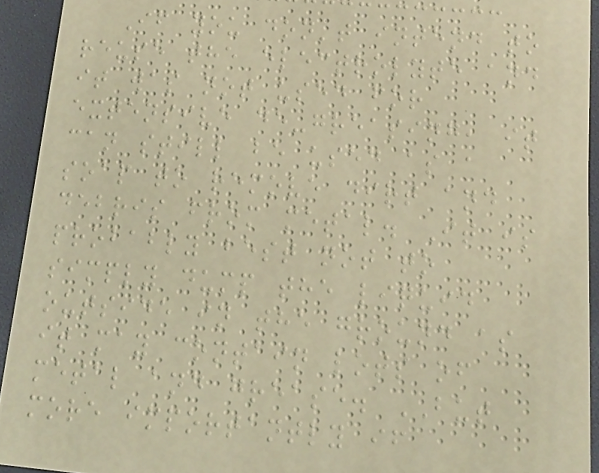If you don't intend to
reuse the electrolyte and
it was not used for
extensive de-greasing, it
can still be used as a
soap to remove dirt and
debris from metal. It is
probably best not to
simply dump the liquid
outside in the ground as
it may contain lots of
metal and grease. BUT
more importantly if
